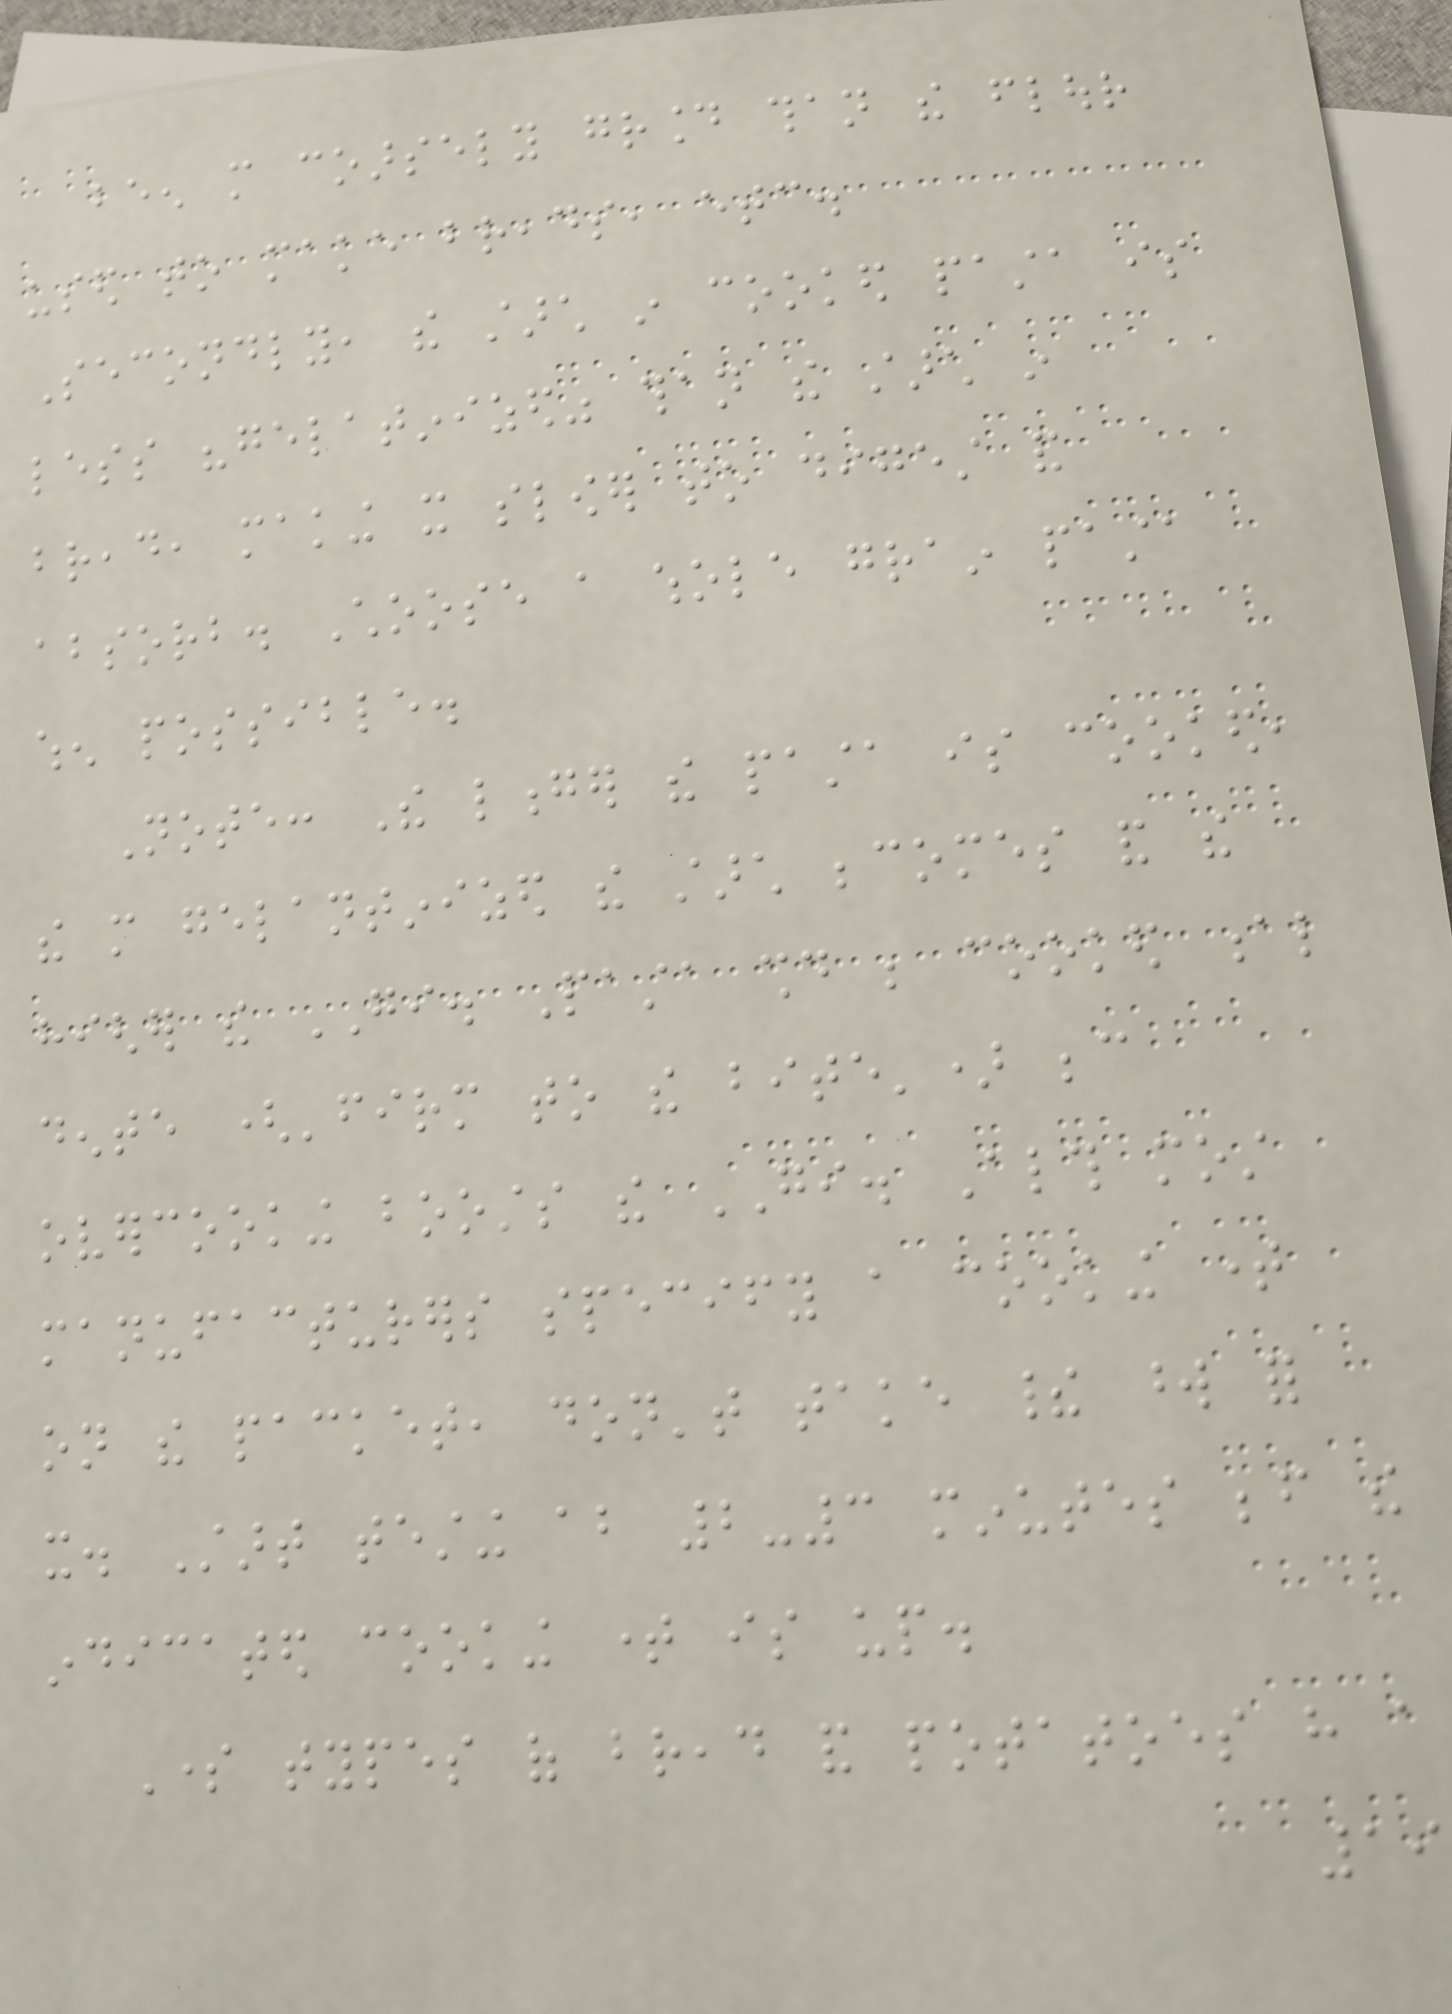been more coarsely ground than the flour
used to make breads, etc.
Secondly, the starch in cooked pasta is
less "gelatinized" than the starch in
bread, making it slower to digest and
absorb. Choose a whole grain pasta
when possible.
Note: The longer the pasta is cooked,
the more gelantinized the starch becomes and the
higher the GI. Pasta should be cooked al
dente ('firm to the bite') because
overcooking boosts the GI. Although most
manufacturers specify a cooking time
on the packet, don't take their word for
it. Start testing about 2-3 minutes before the
indicated cooking time is up.
Some types of bread and potatoes have a
19
